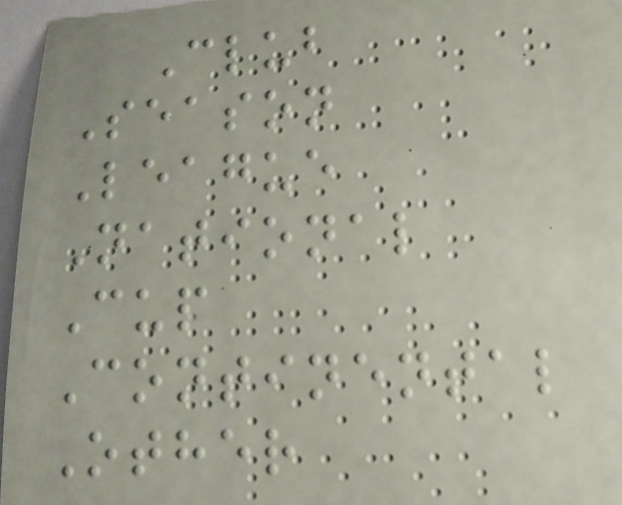Club
Season
League
National
Cup
Continental
Other
